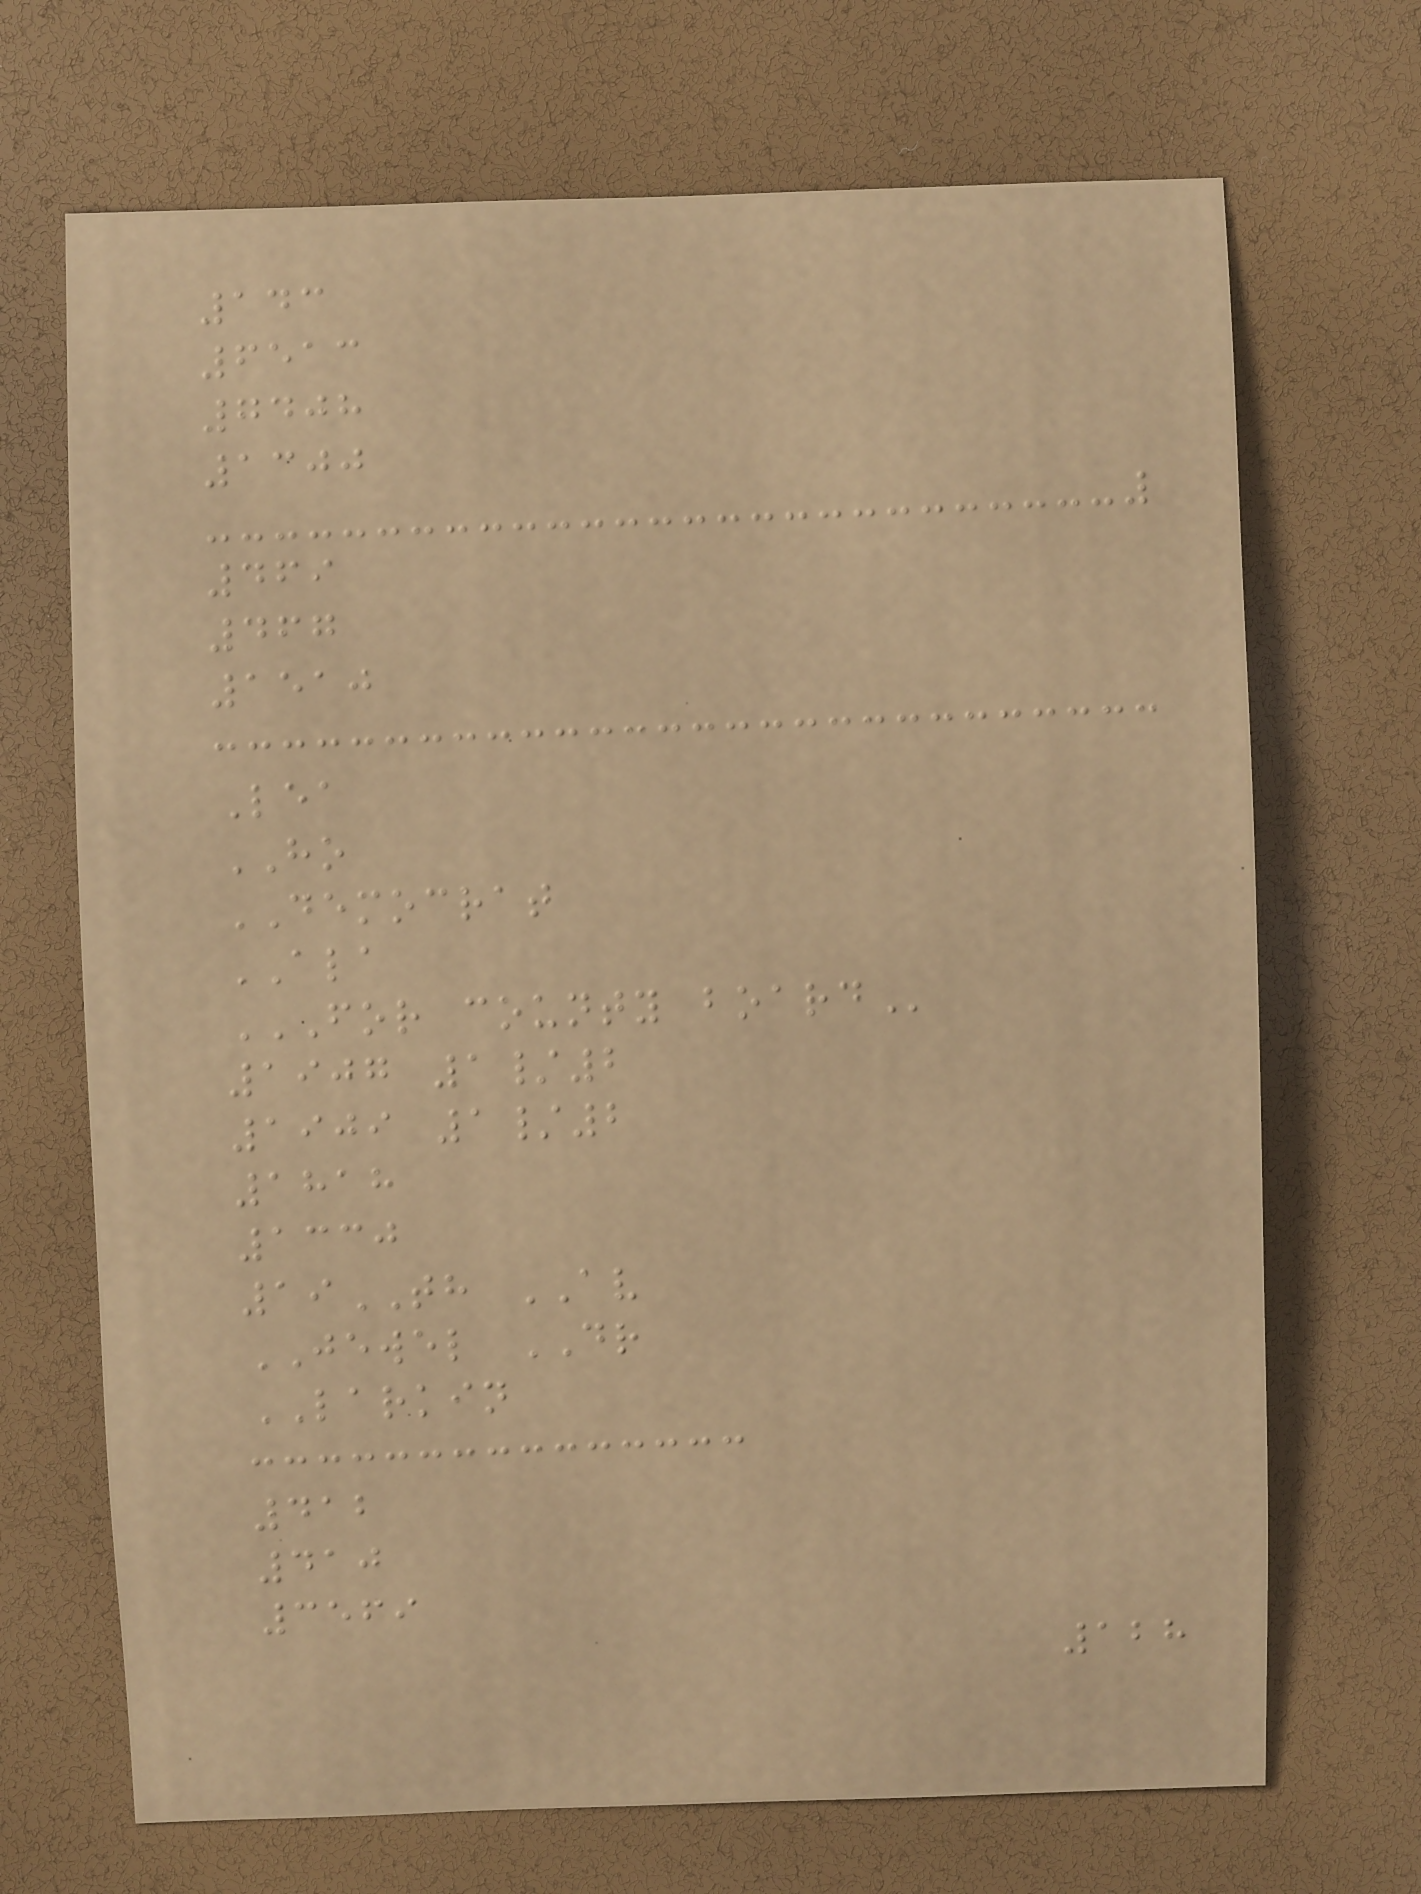143
6513
7408
1300
469
467
1510
Lea
HO
DEMOCRAT
ALA
FOR COUNTY BOARD
1907 1/2
1909 1/2
1818
1330
19TH AV
JEWEL DR
LARKIN
412
410
3569
128
